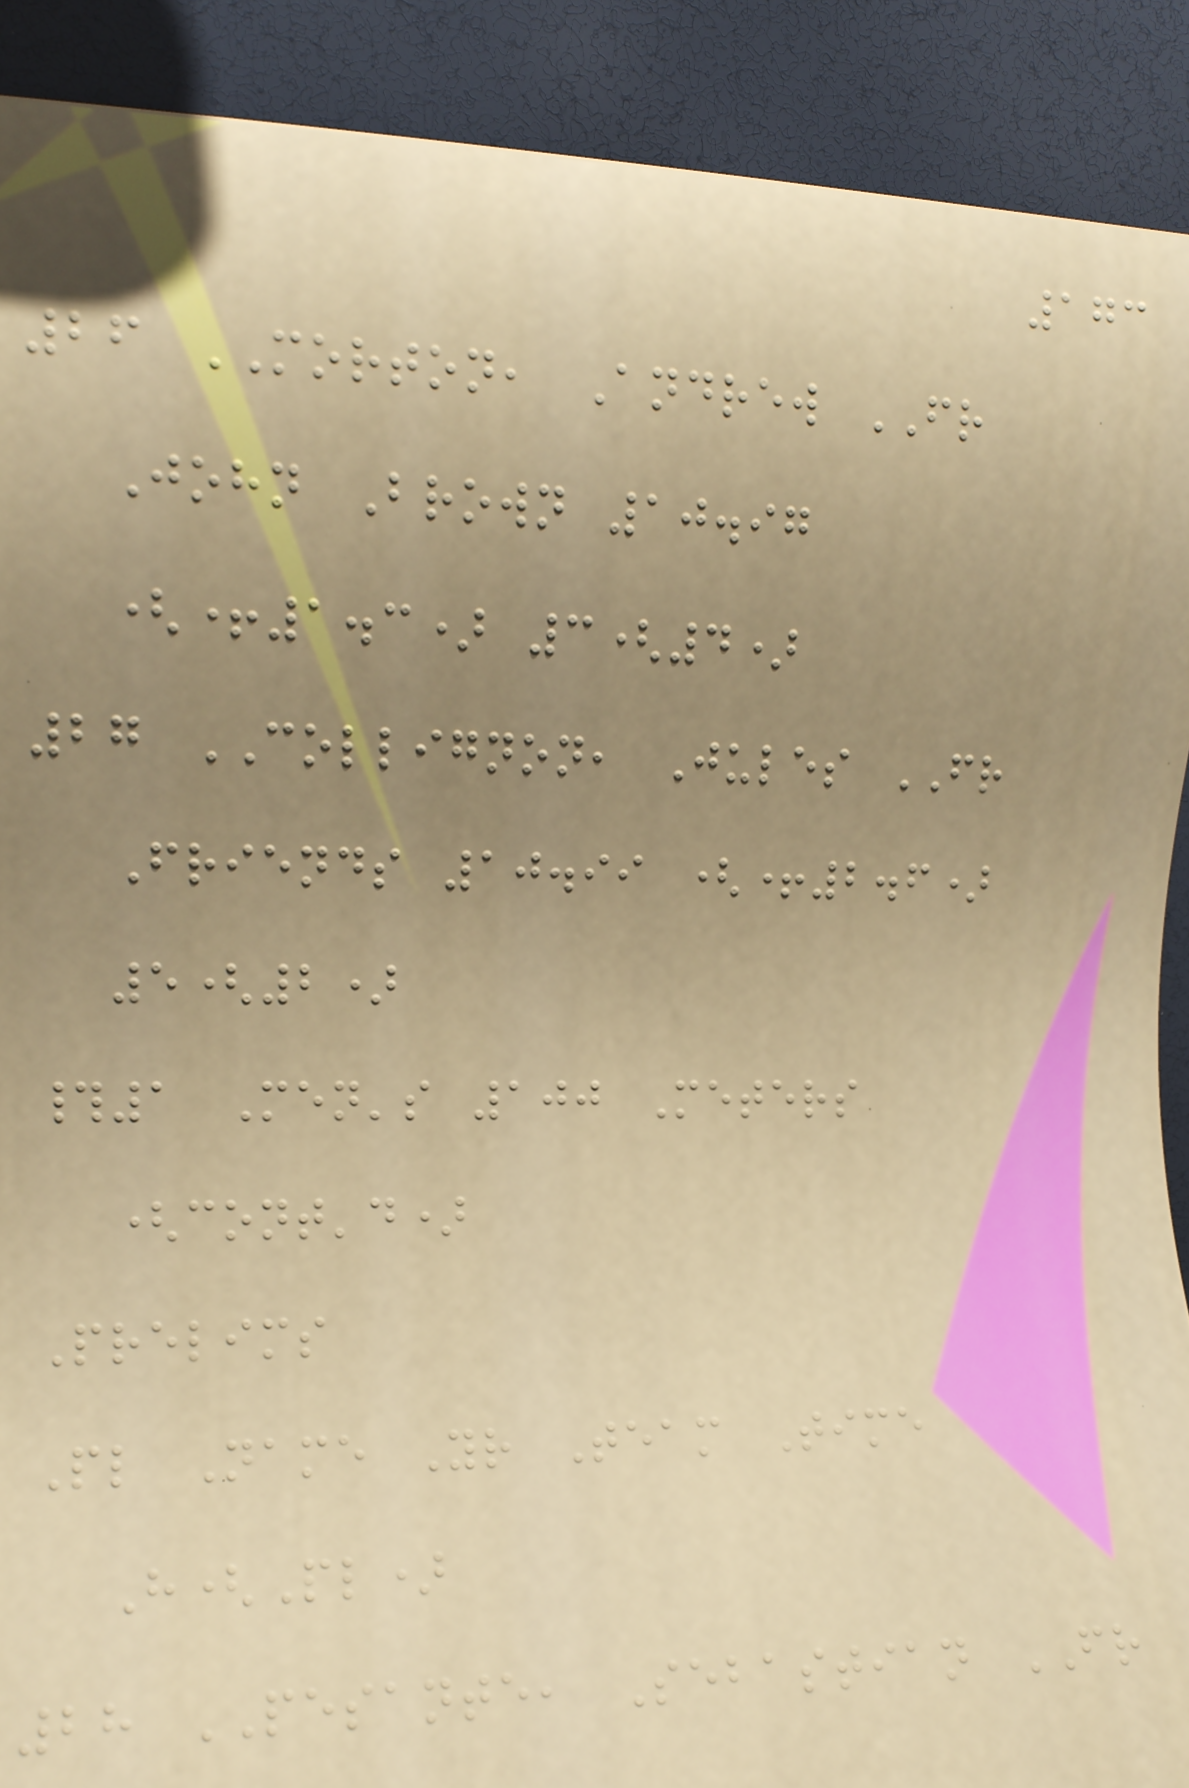173
26 MORTON, Andrew FR
John Brown 10.97
(+1.3) 3(4)
27 COLLIGNON, Jules FR
Friends 10.99 (+2.6)
5(2)
#1 Men's 100 Meters
(cont'd)
Prelims
Pl Name Yr Team Time
H(Pl)
28 PESANTE, Sebastian FR
